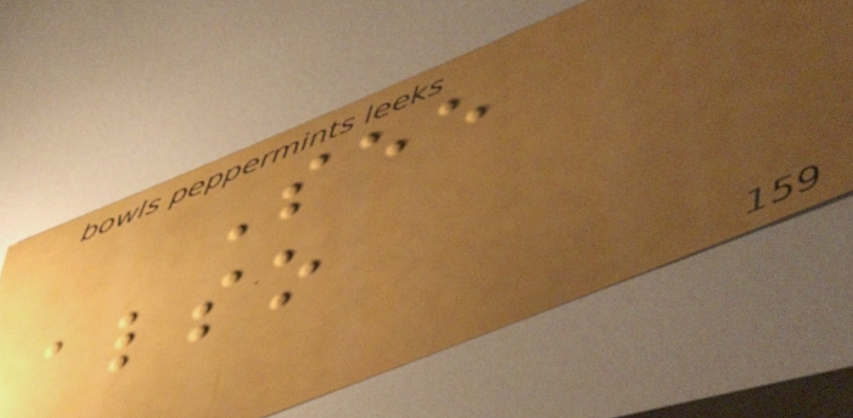See
also
